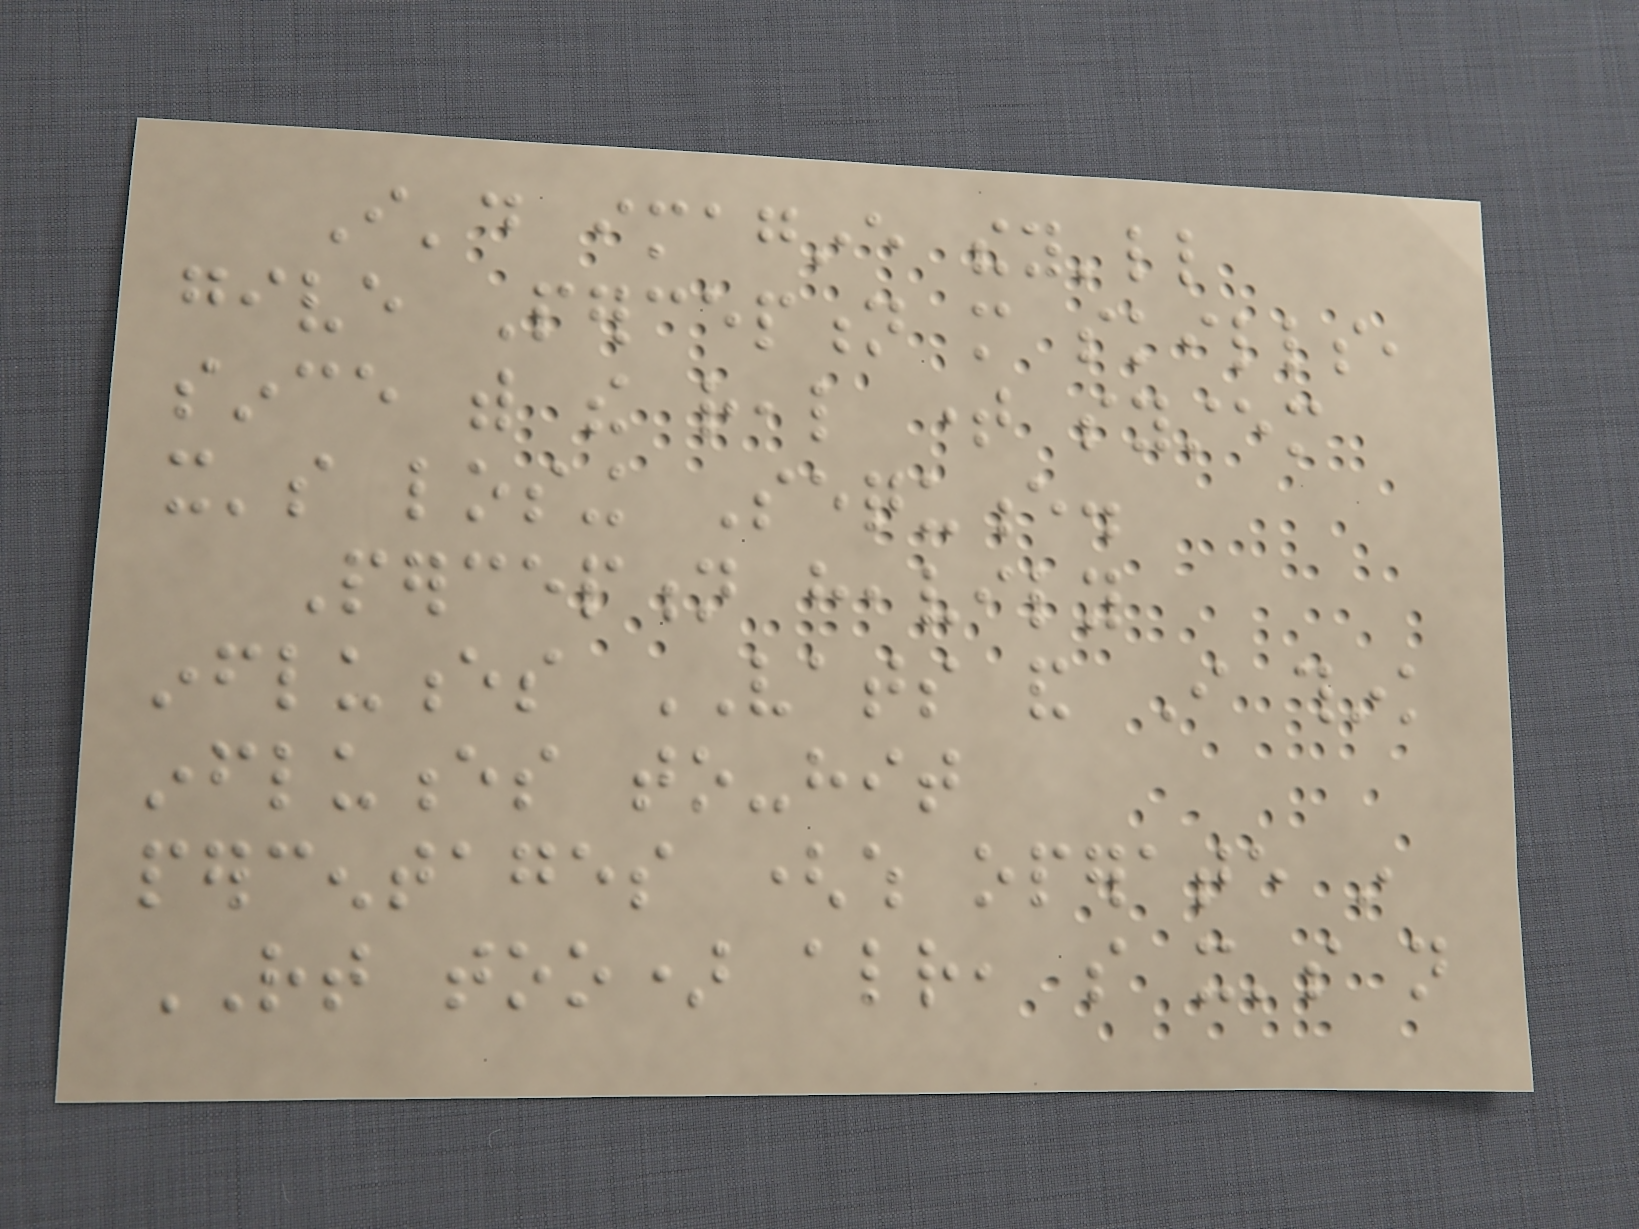I'd imagine they'll
give Perception more skills,
since with the real time system
it's losing Sequence.
Perception heavily
influences VATS and I think
influences to-hit
percentages (which operate in
RT too) already, so it's not
